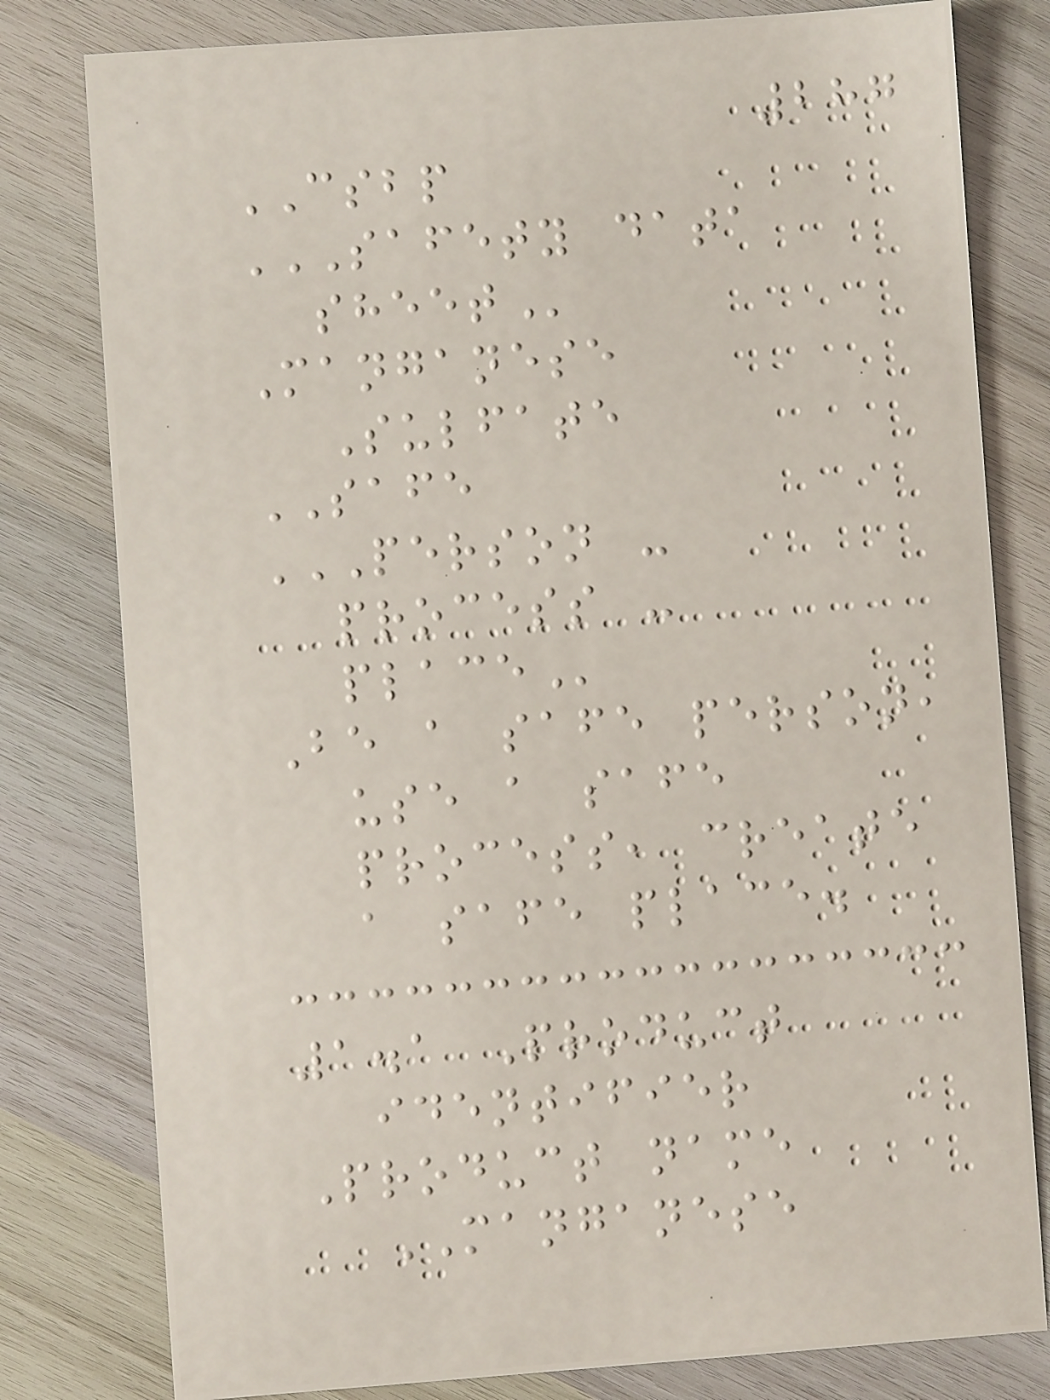287
CSBP
SAFETY DATA
SHEET
Manganese
Sulfate
SAFE
PERSON -
PROCESS -
PLACE
Be a safe person,
use a safe
process, create
a safe place.
1.1 Product
identifier
Product name
MANGANESE
